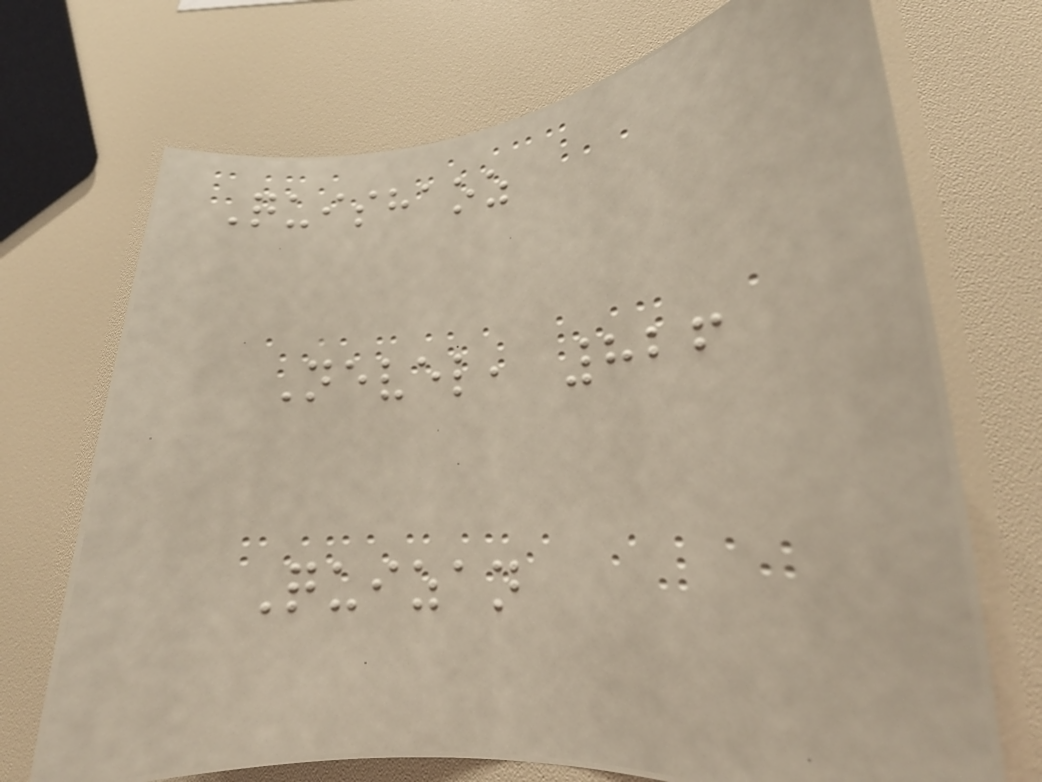Quishaoz
Nevel, 826
Quizan
